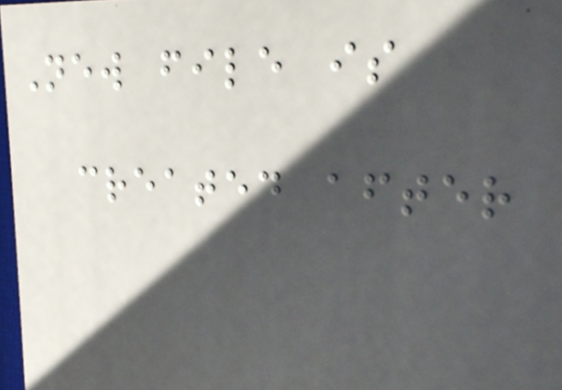New file is
created after
